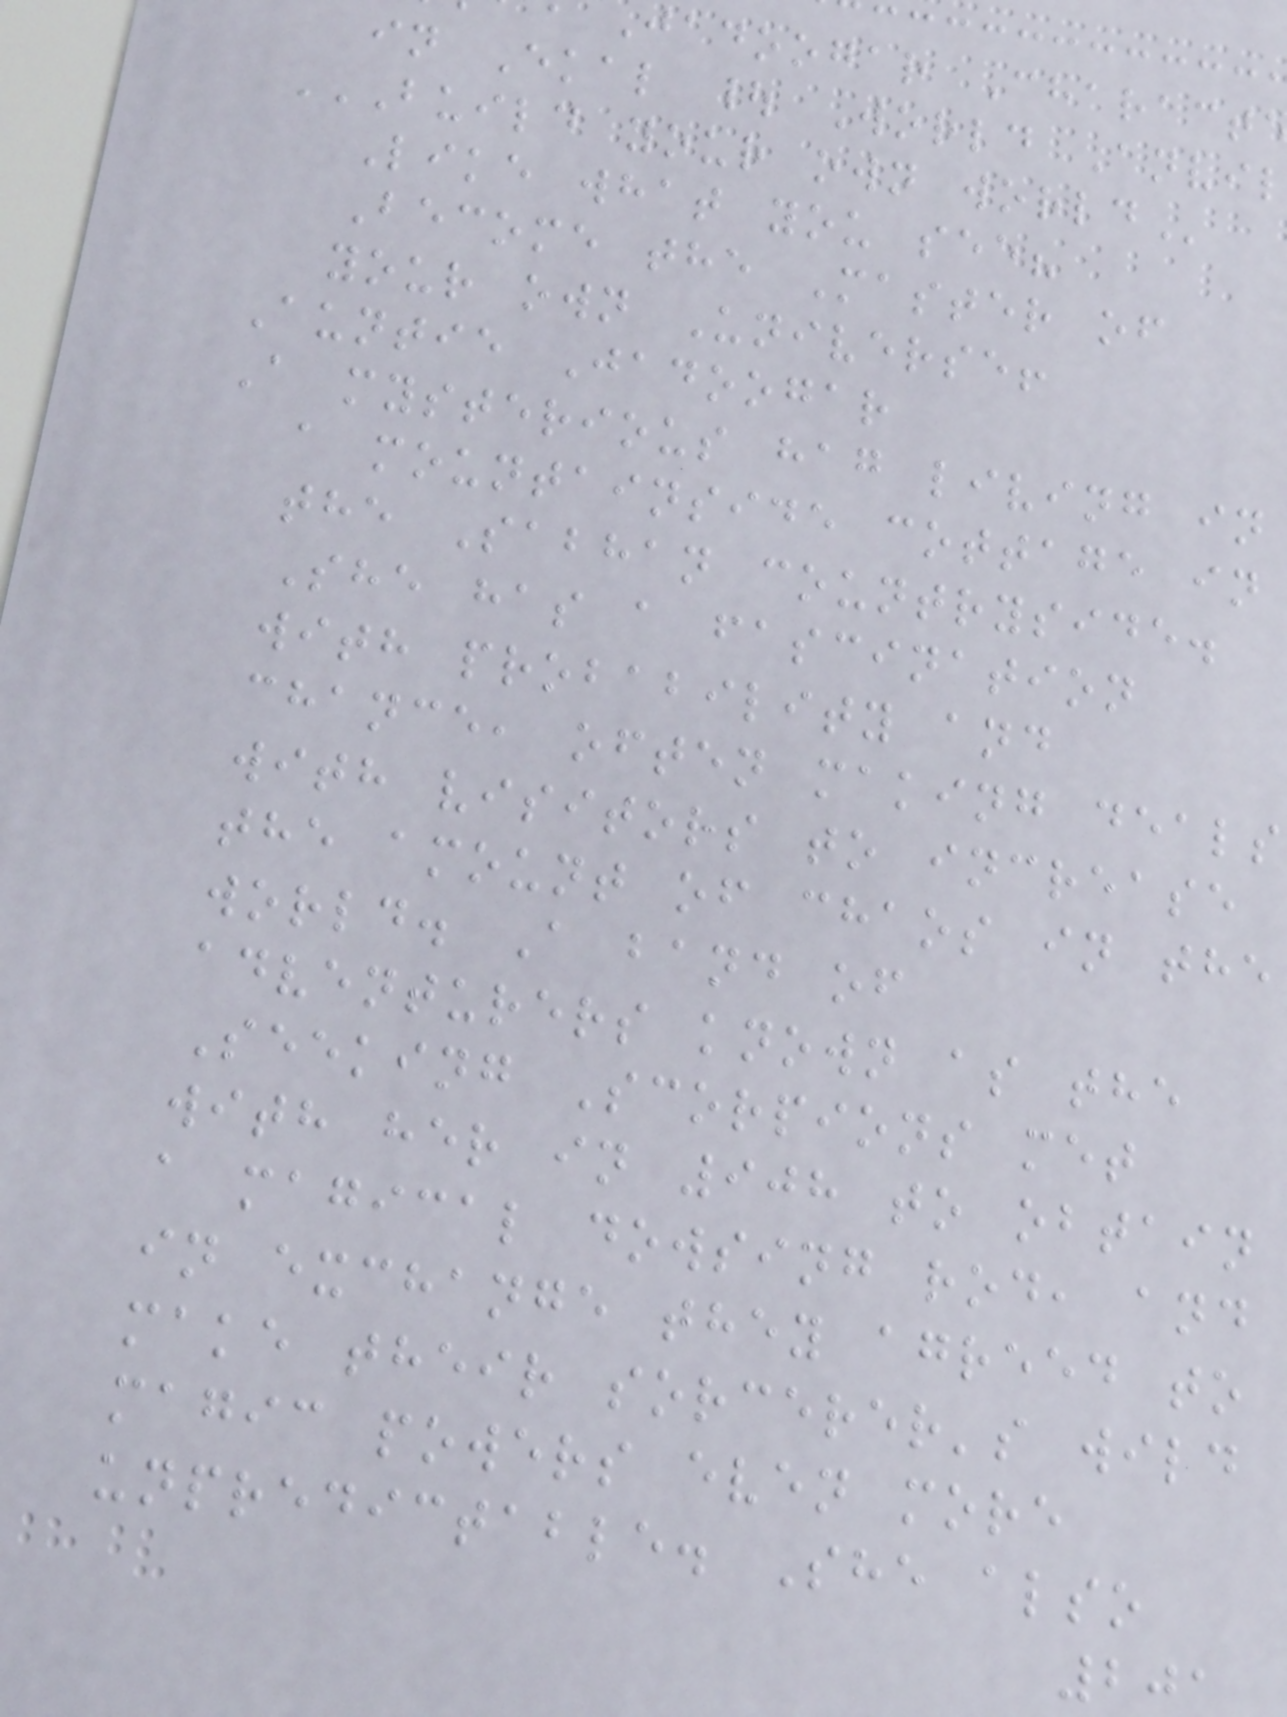jadoogar Charact
in Ekal | World Anvil
BUILD YOUR OWN WORLD
Like what you see?
Become the Master of
your own Universe!
Auntie Jadoogar
A mysterious hag living in
a mountainside cottage in
the Sabhan countryside.
She has a fascination
with probability and
chance, often making deals
with visitors to increase
the amount of chaos in the
world. A band of
adventurers known as the
Seeking Scorpions met
with her in 908 to obtain
a magical dowsing rod, and
in exchange they agreed to
make their sorcerer's wild
magic powers even more
unpredictable. She also
